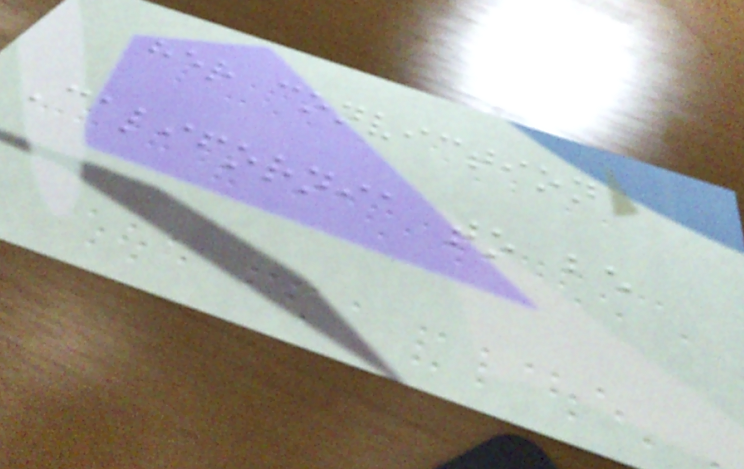her conviction
California to be
